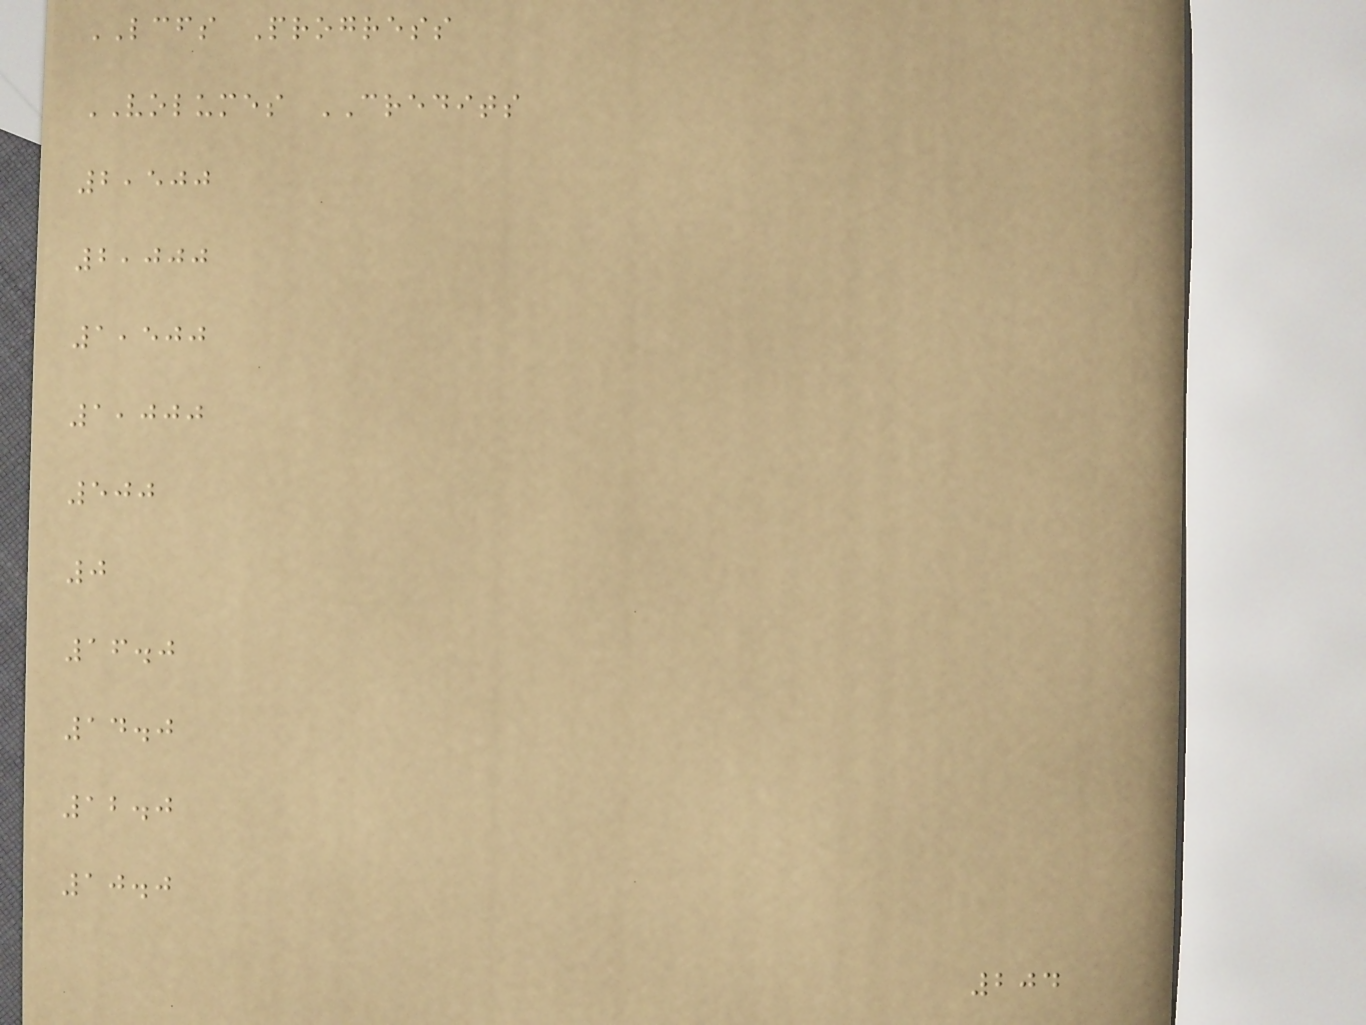LCFS Progress
VOLUMES CREDITS
2,500
2,000
1,500
1,000
500
0
16.0
14.0
12.0
10.0
204
